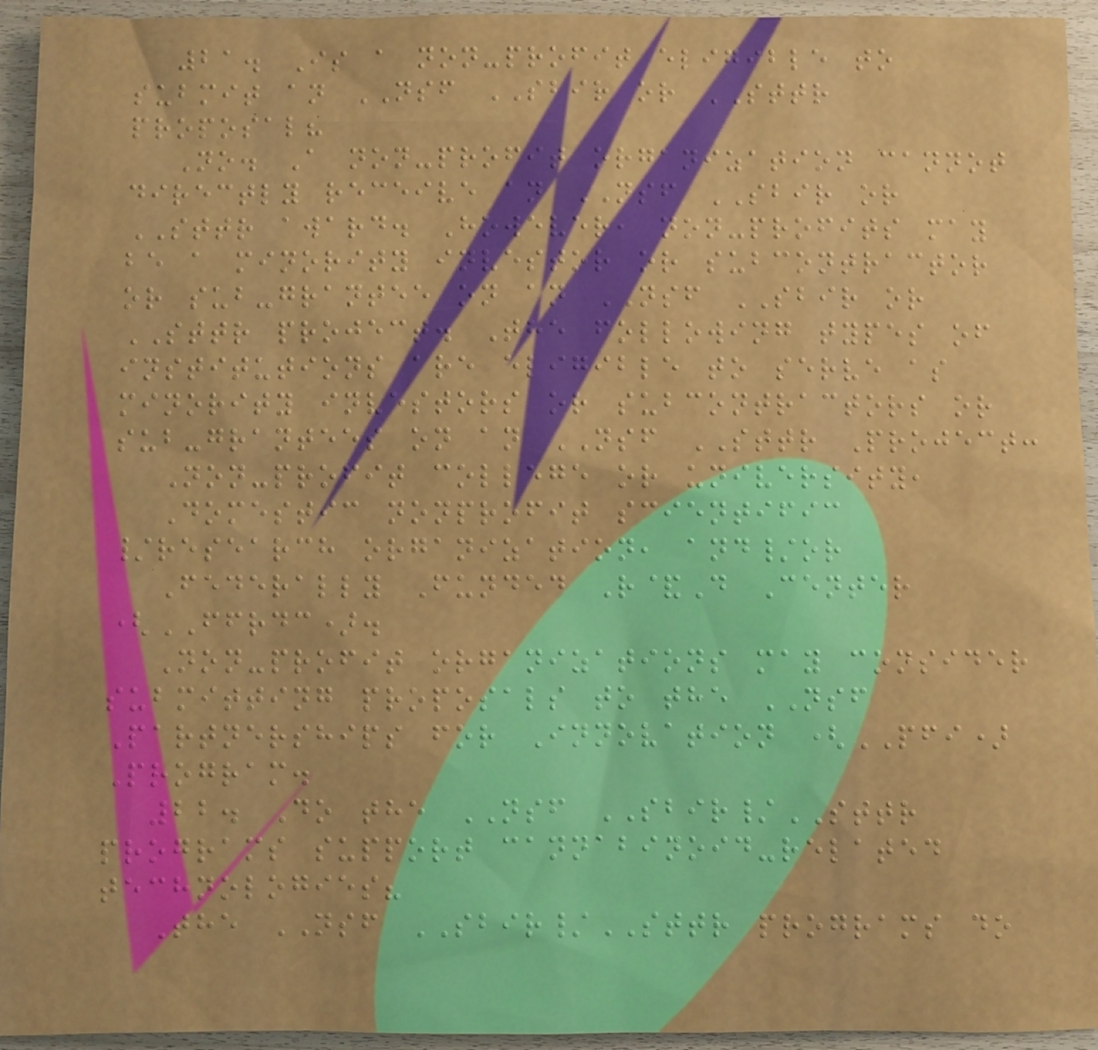21. Is a non-profit eligible to
submit an NSF SBIR or STTR
proposal?
No. A non-profit organization cannot
directly receive an NSF SBIR or
STTR award. However, non-profits may
be a minority investor or subcontractor
or sub-grantee on an NSF SBIR or
STTR project. The following types of
institutions are eligible to serve as
minority investors or subcontractors or
sub-grantees on an NSF STTR Project:
Non-profit college or university,
Domestic nonprofit scientific
/research organization, and/or
Federally Funded R&D Center
(FFRDC).
Non-profit organizations may consider
submitting proposals to the NSF
Partnerships for Innovation (PFI)
Program.
22. Do the NSF SBIR/STTR
programs support cannabinoid-related
technologies?
The NSF SBIR/STTR programs do
